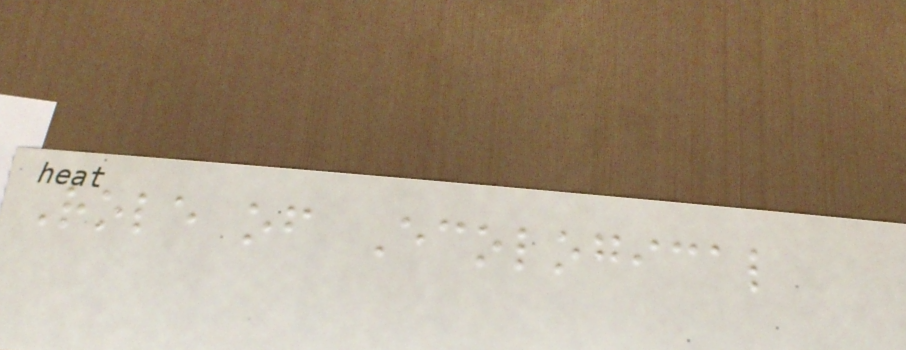Role of Ecological
